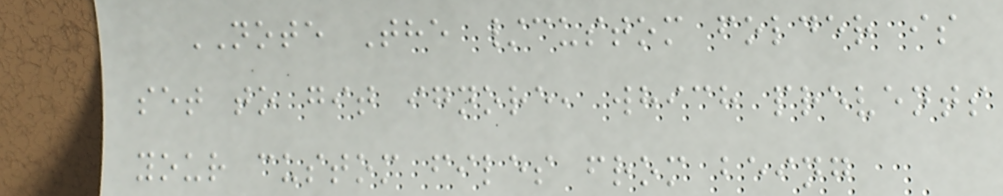NOTE The /custom folder is
set to git ignore, which prevents
your custom files from being
